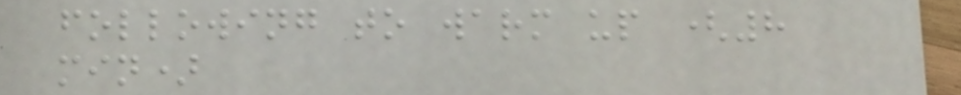following to warm up (8
min)
